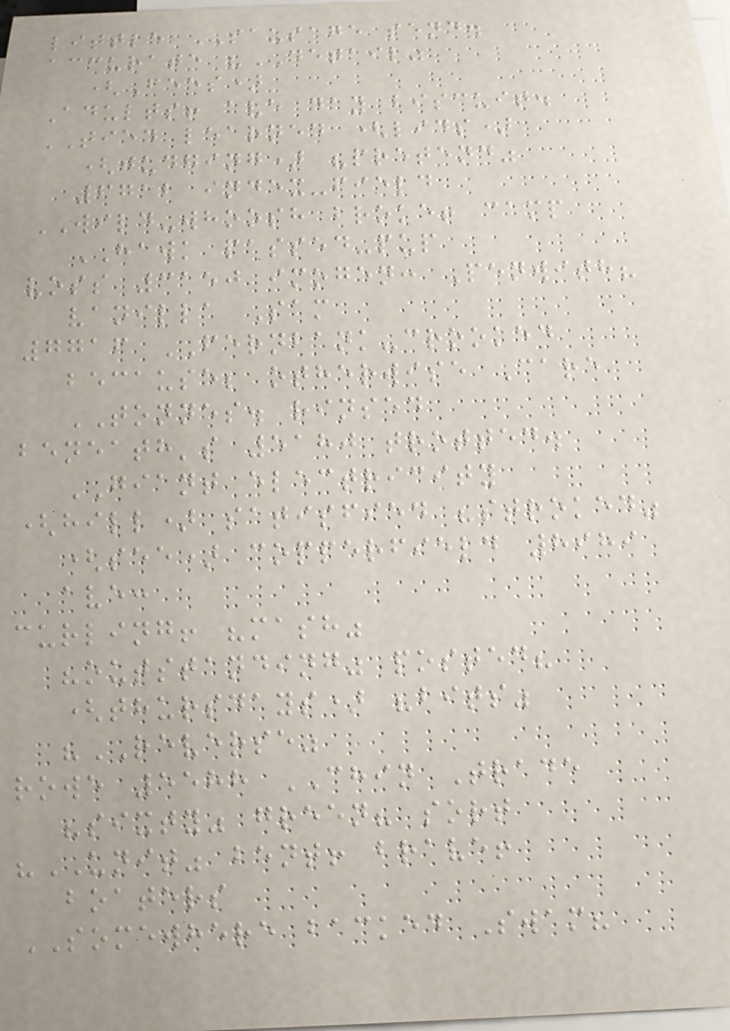little SAUSAGE send.
accurate "DETAIL"
(Fees)
Adults! ave day biscuit.
TIED learned (lids)
(judging) "pretend"
6712 index-field
WILD-whoosh broke! camp
HAWK passed-pup
voss 3150 imogen: Penwith?
vanilla Sam
7716 FERNBANK-crooked
because; otherwise Care
TONNES. rinsed
beneath's 5180 trotted.
GIANT electricity
(hill) satisfied "stroked"
(see) copperfield 8989
ave:
curling! "mash"
"outstanding" posted?
(thursdays) "bits"
"REVERSE"
rowe 5588 CHIN Trade
"sixty" green? sort
"UNIT" bent! brave!
boaters
SOMEWHERE backed Swam?
